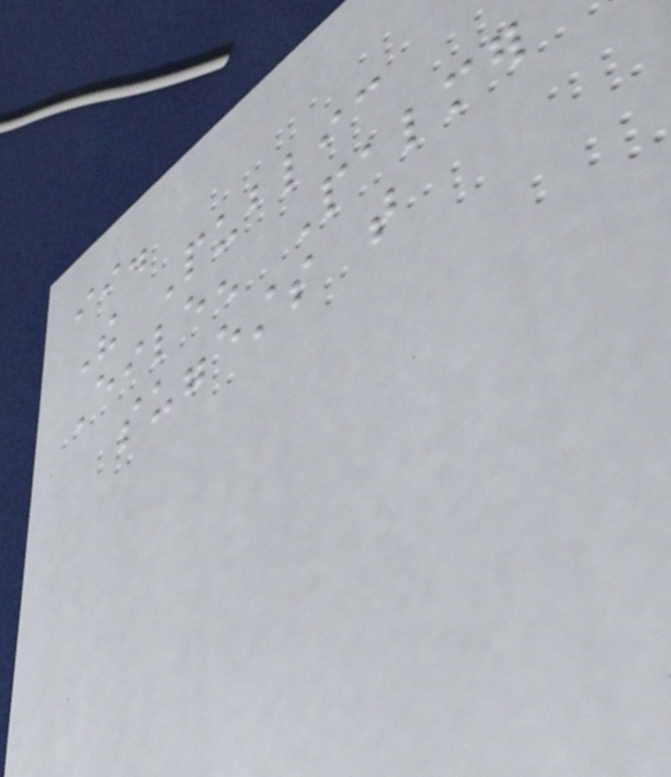ii.
The Public
Eileen Palmer
suggests that
